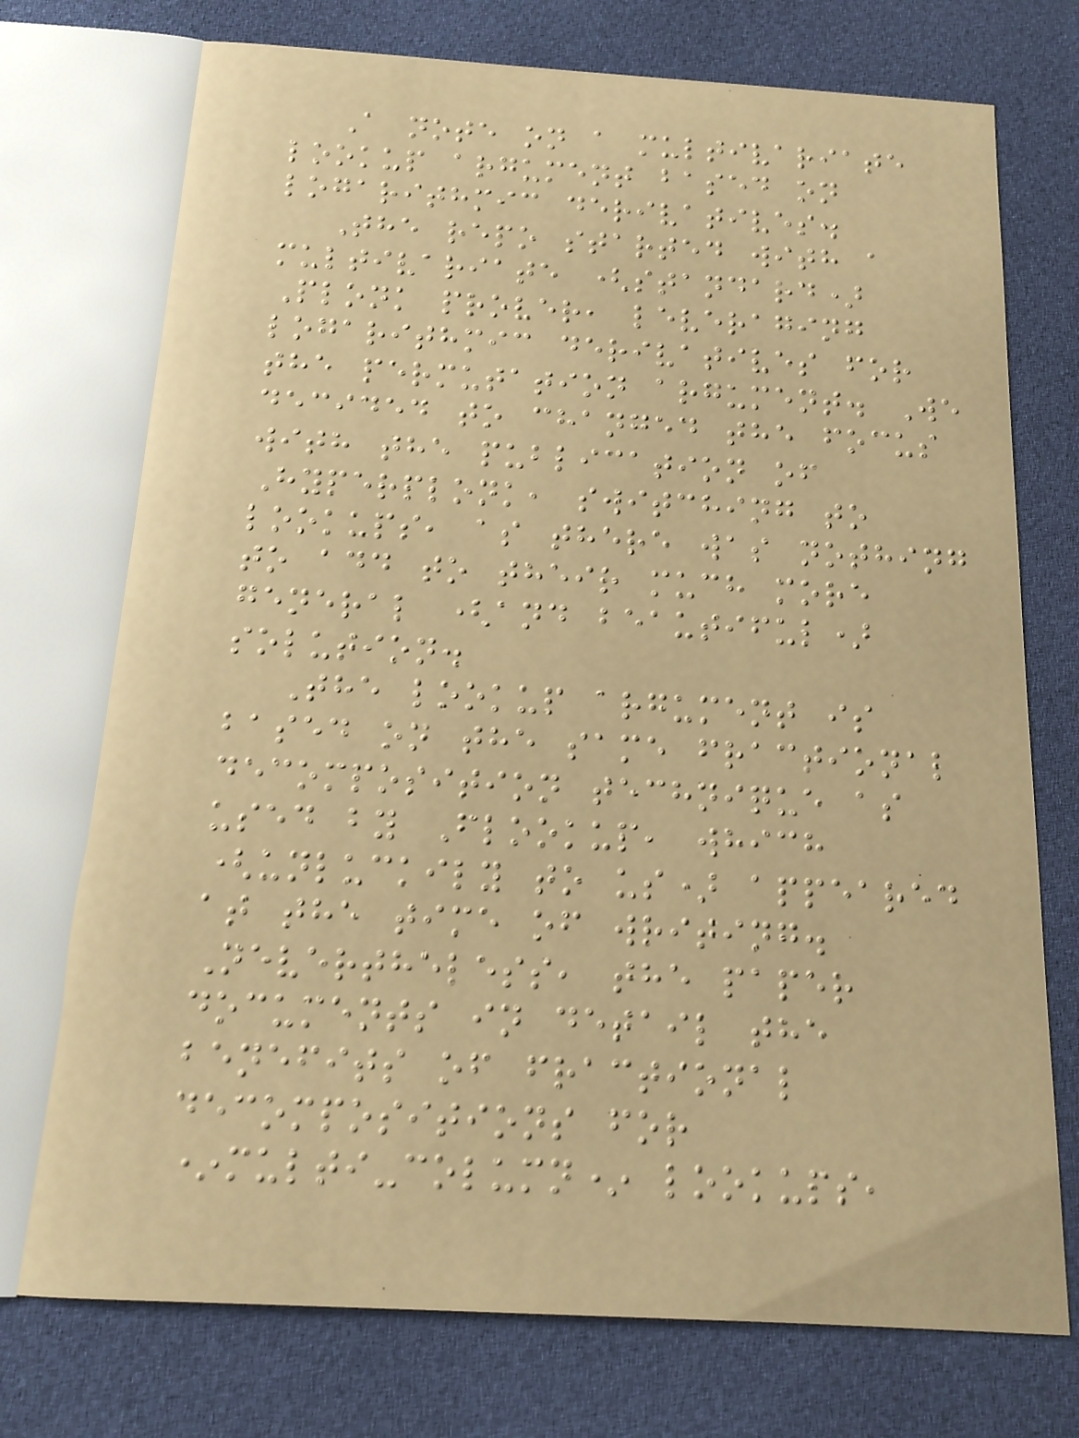A note on a multivariate
lookup argument based on
logarithmic derivatives.
The repo started with a
multivariate (standard)
Plonk prover, leveraging
logarithmic derivatives for
the permutation argument. We
decided to changed the focus
with the publication of
Hyperplonk, switching to
lookups, as there was nothing
to add to their much more
general (and beautiful)
solution.
The lookup argument is
based on the same fractional
decomposition technique as
used by Flookup, which
(unluckily to us) appeared
at the time of writing.
Nevertheless, the paper
documents in detail the
benefits of fractional
decompositions for
*multi-column* lookups,
